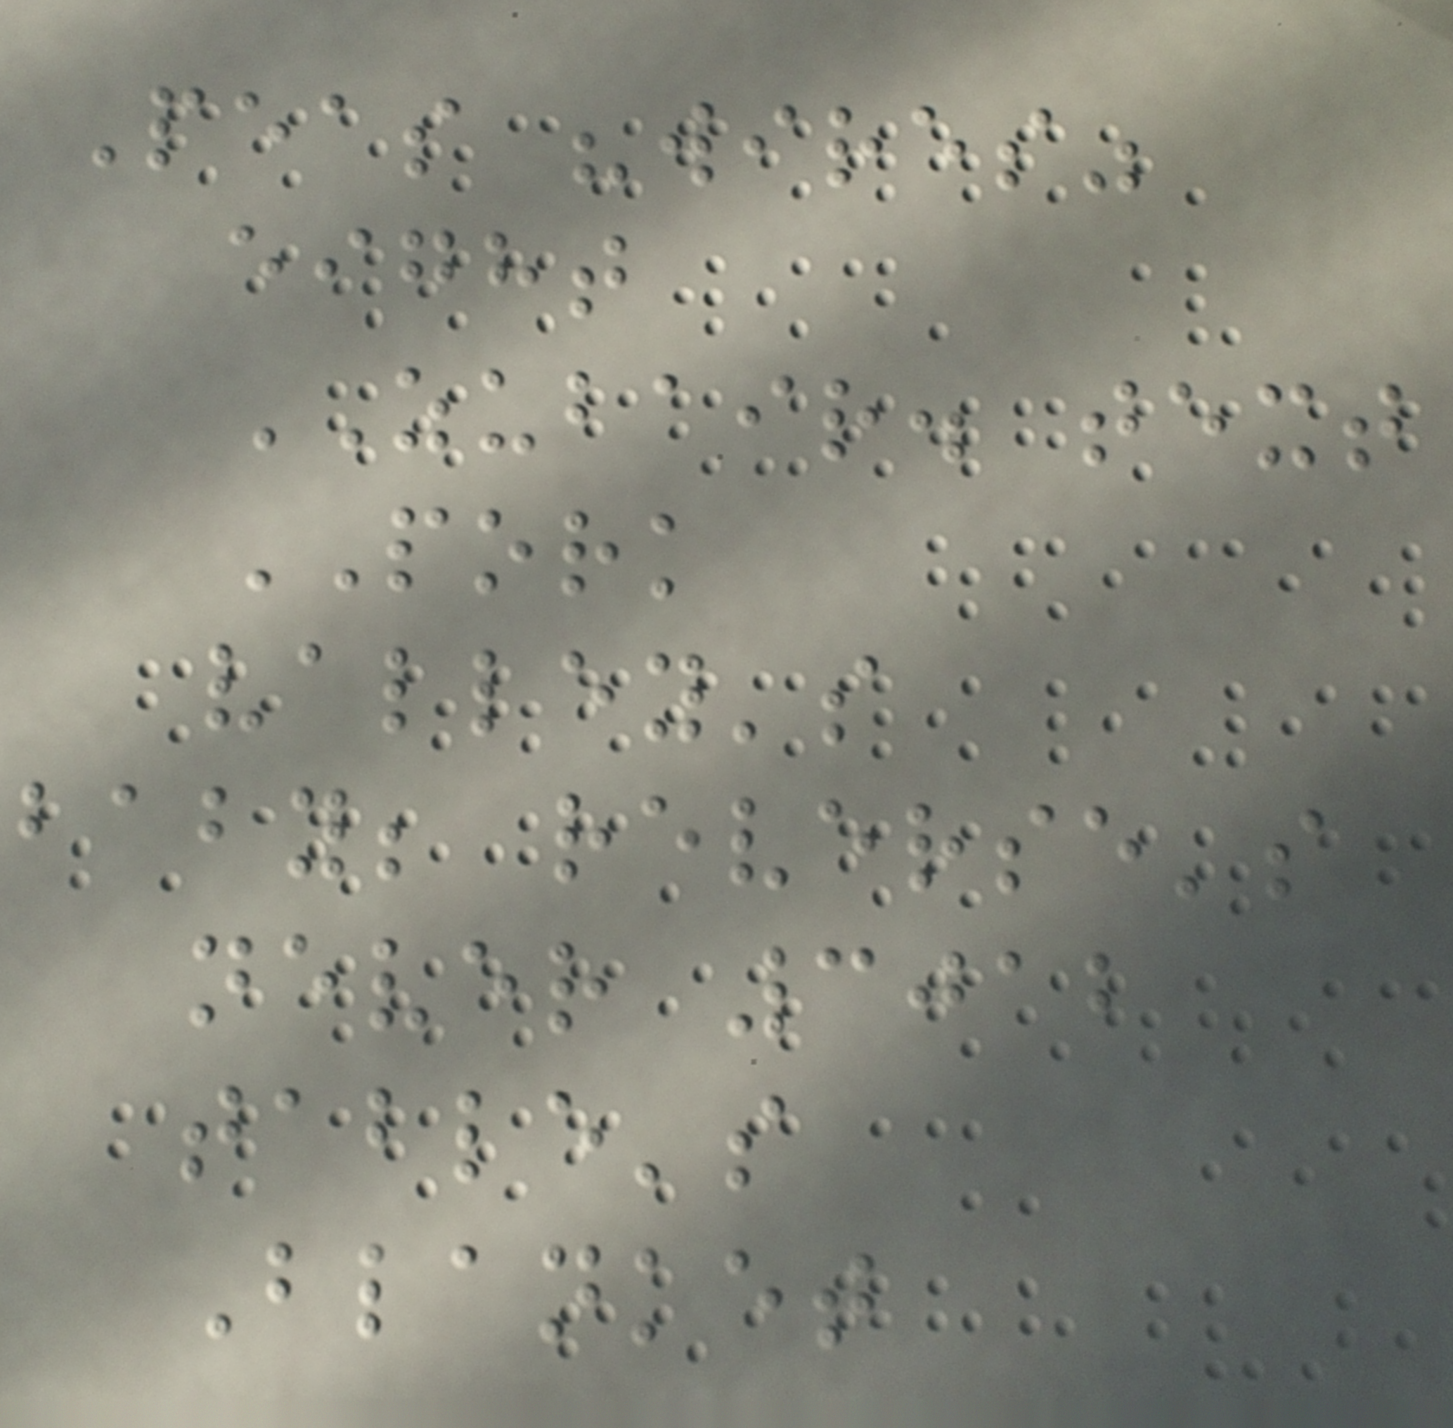Peas "wires"
eight
ZUBAIR. text
PORK
valley's
baby; reverse's
never 3012
table's
Blanket
